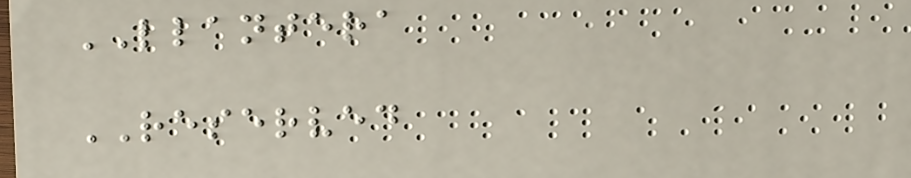LLANTERA
RESERVED
